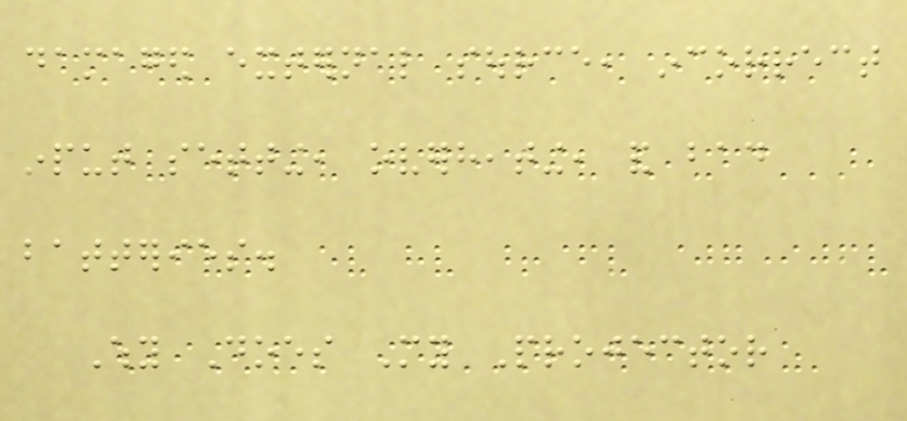damaged external source, incorrect
input setting, overheating, and bad
batteries.
Why Does My Projector
